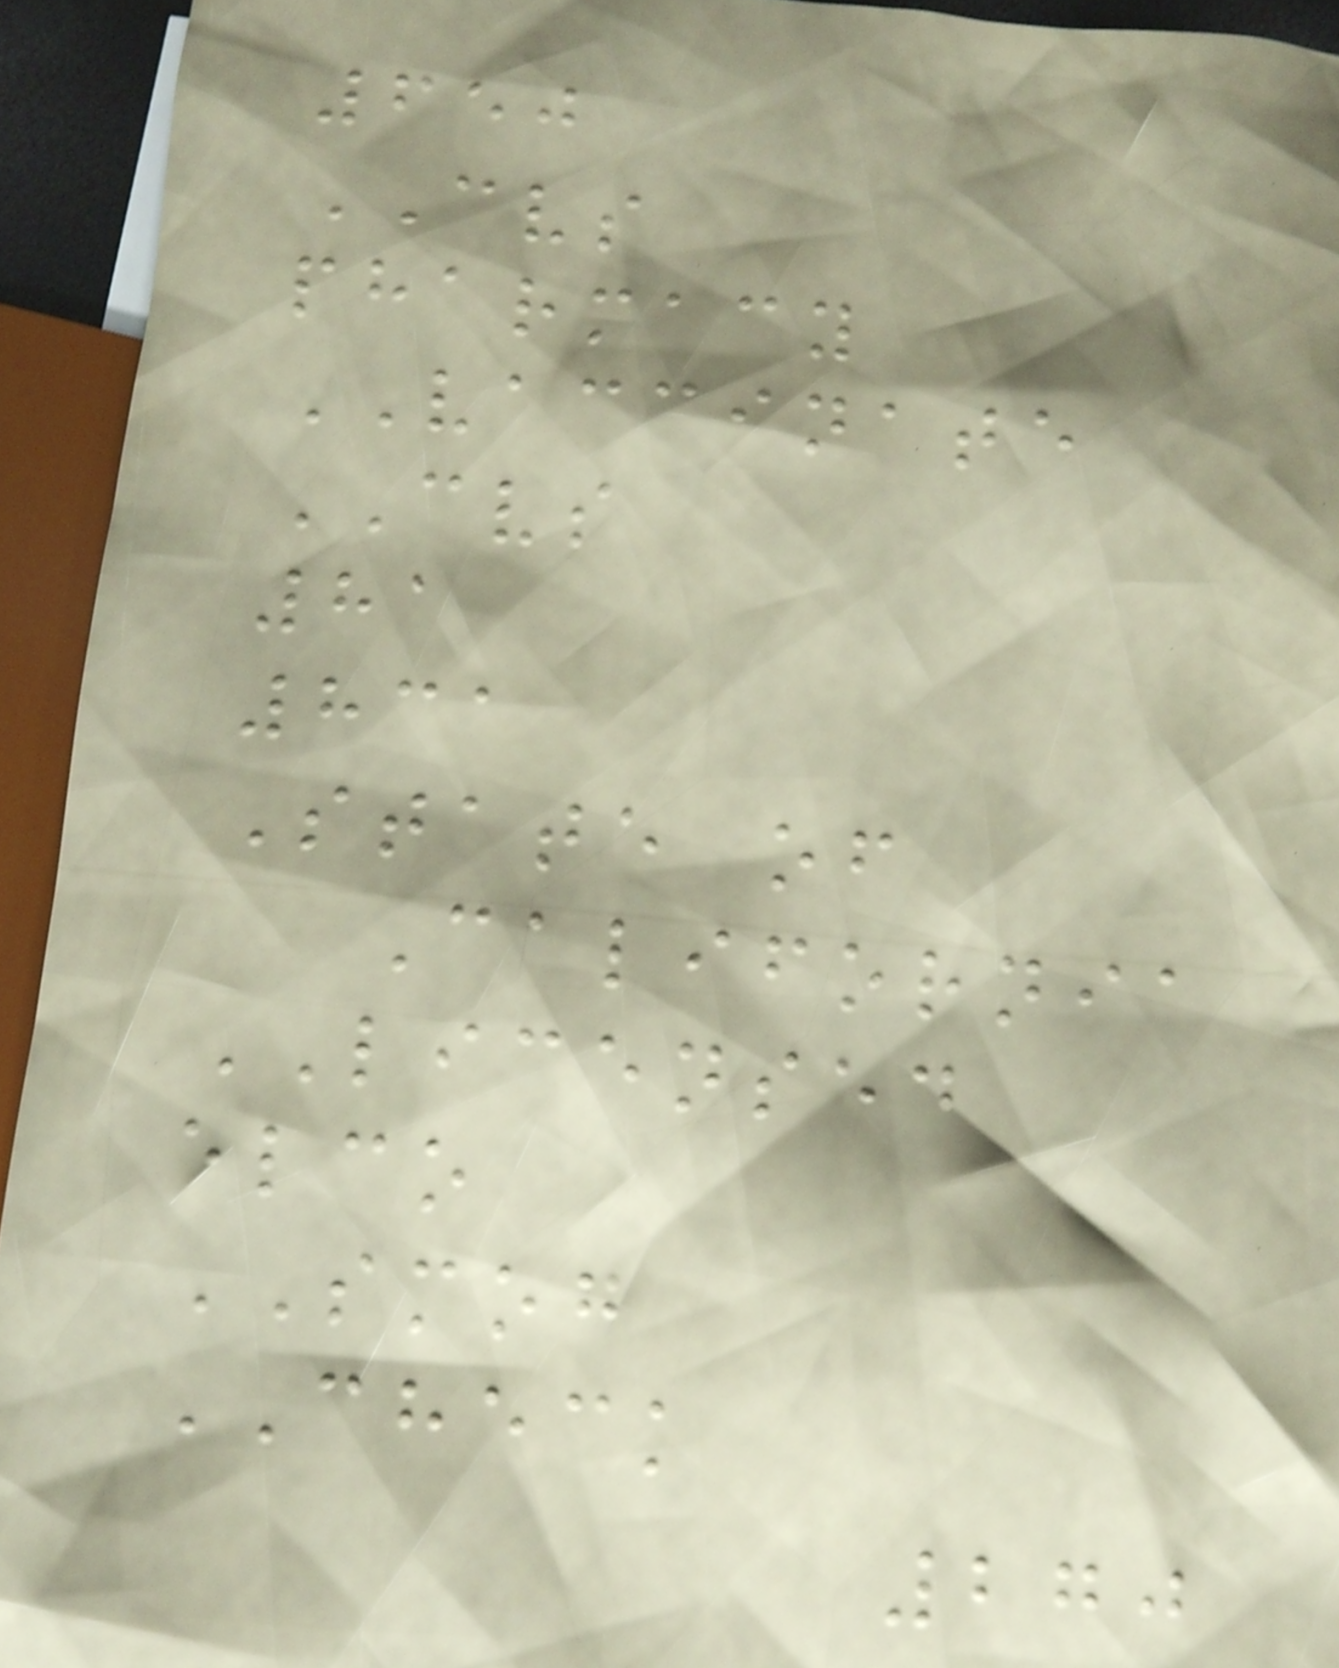650
CVS
pharmacy
VACCINATE
CVS
81
831
State of
California
LICENSED
elco
SMOG
CHECK
270
